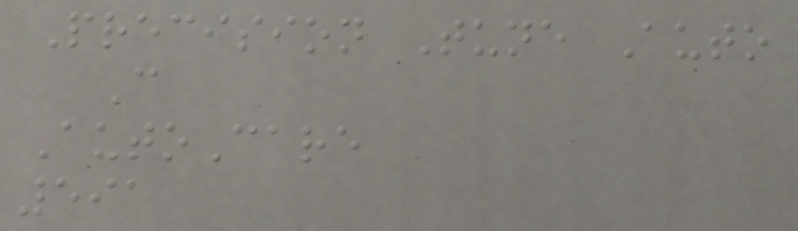Precision Tune Auto
C
AutoCare
591
